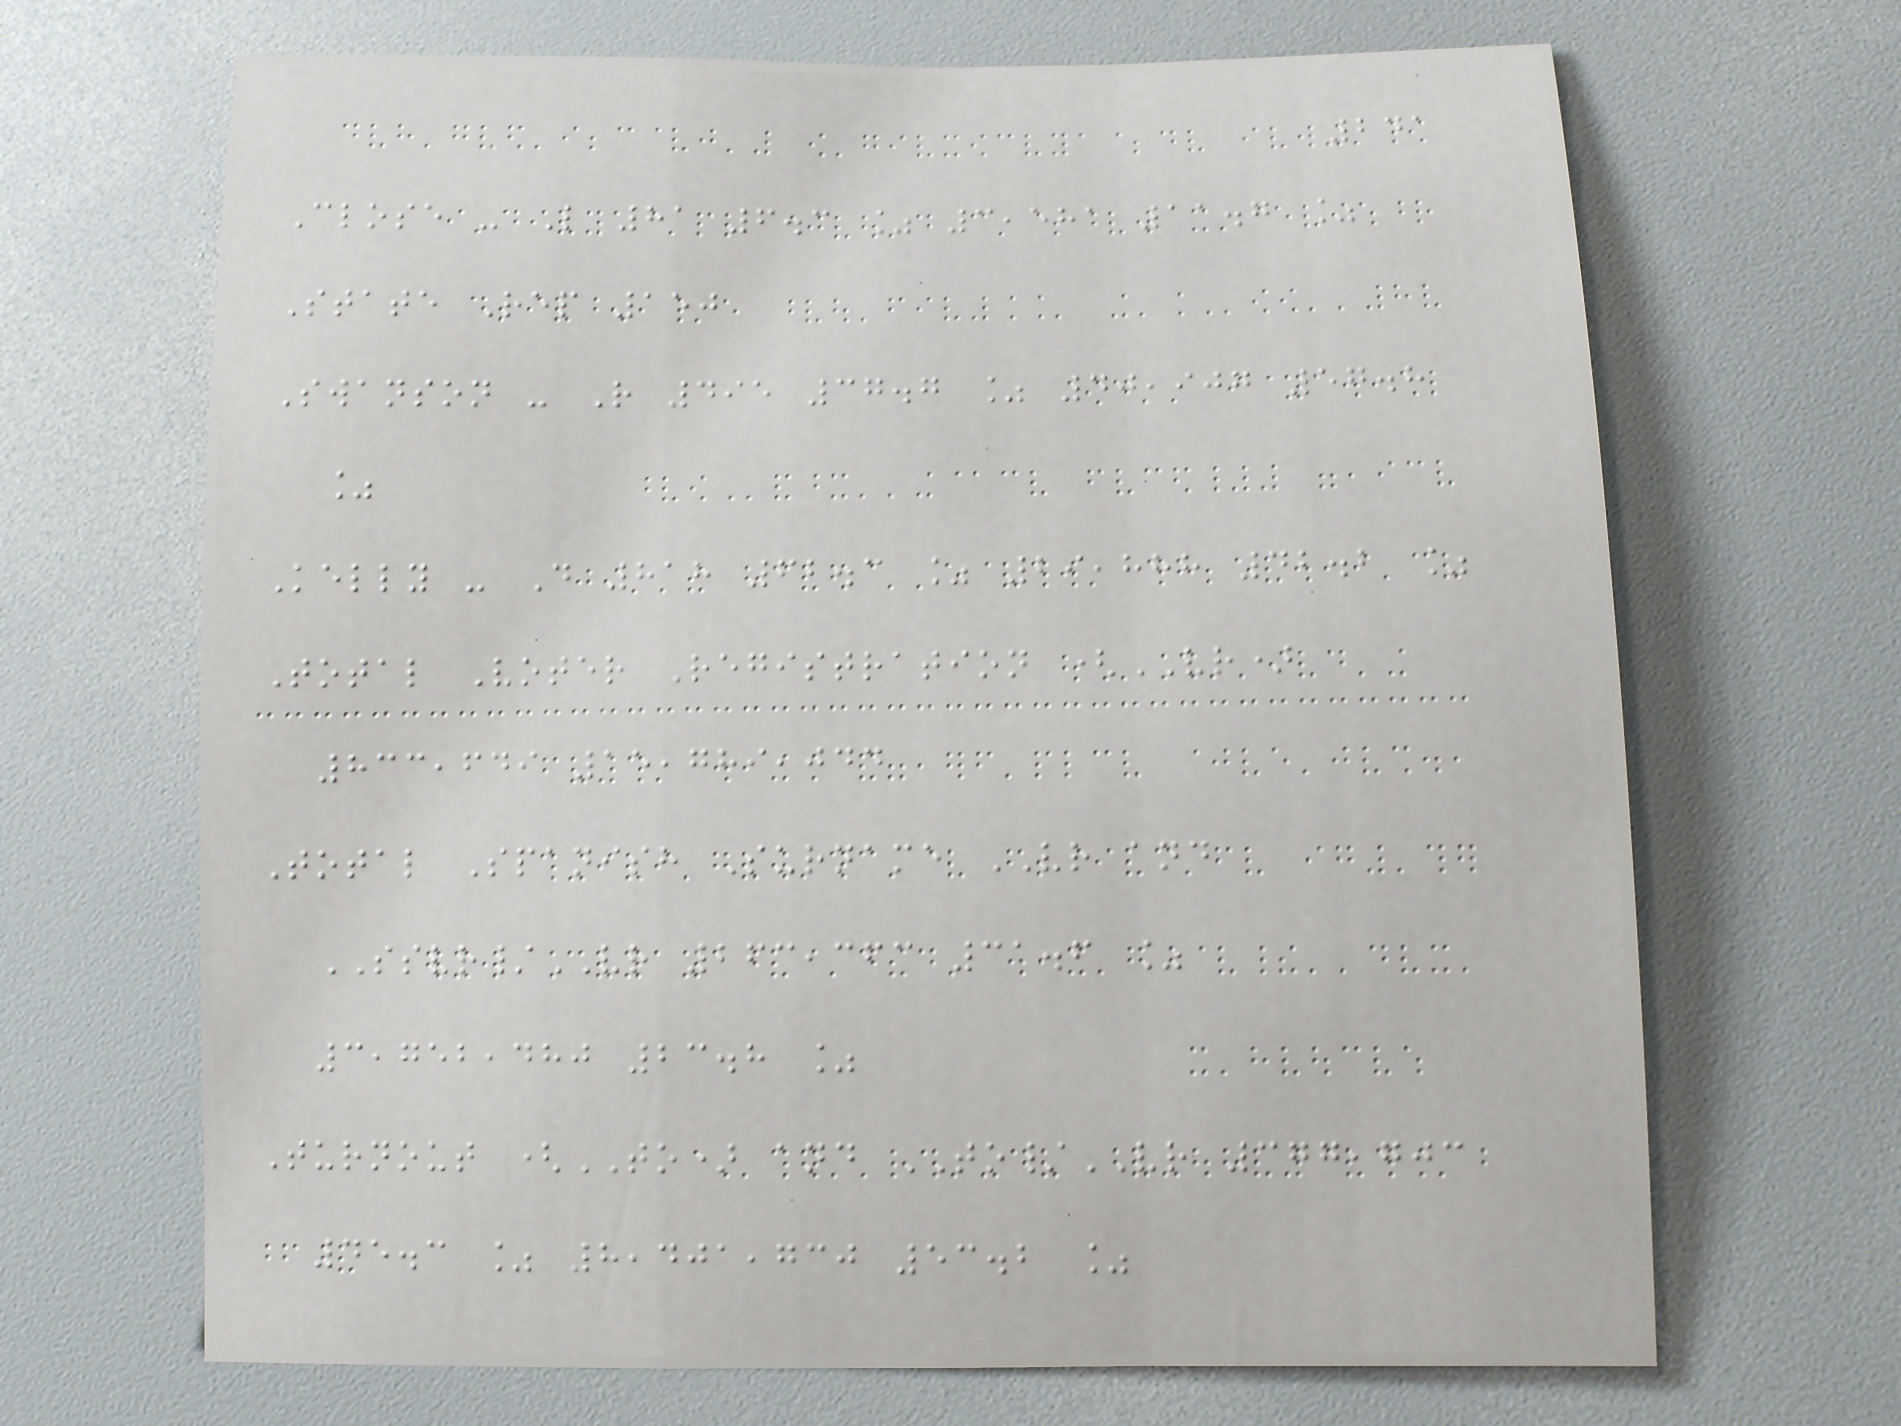241
Close - L 81 6.3 % 3,581 11.7 %
State Rep 150
Swanson - R 495 37.7 % 40,907 57.8
%
Kelly - D 818 62.3 % 29,888 42.2 %
Total Voter Registration (VR)
833,649 15,789,044
Total Spanish Surname VR and
SSVR/VR 263,363 31.6 %
3,752,480 23.8 %
Turnout (TO) and TO/VR 377,703
45.3 % 8,401,730 53.2 %
